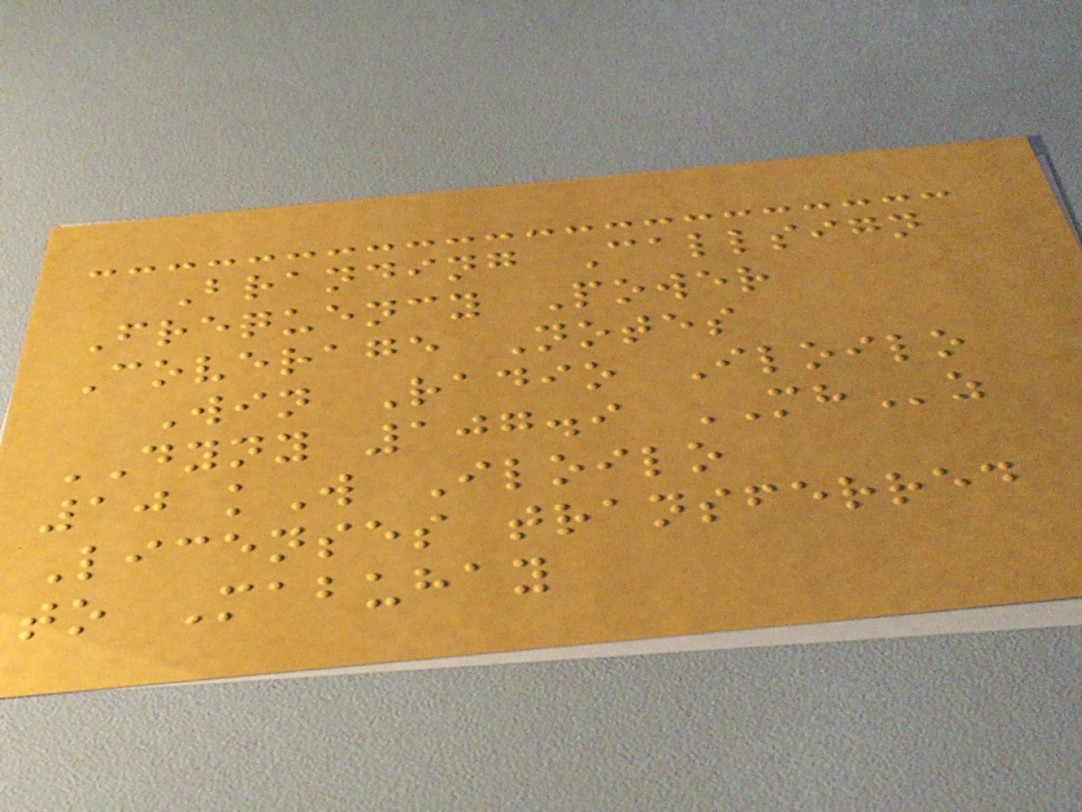Branding Callsign
Frequency Power
Coverage Notes
Win Radio Iloilo
DYNY 107.9 MHz
10 kW Iloilo
Licenses transferred
to Mabuhay
